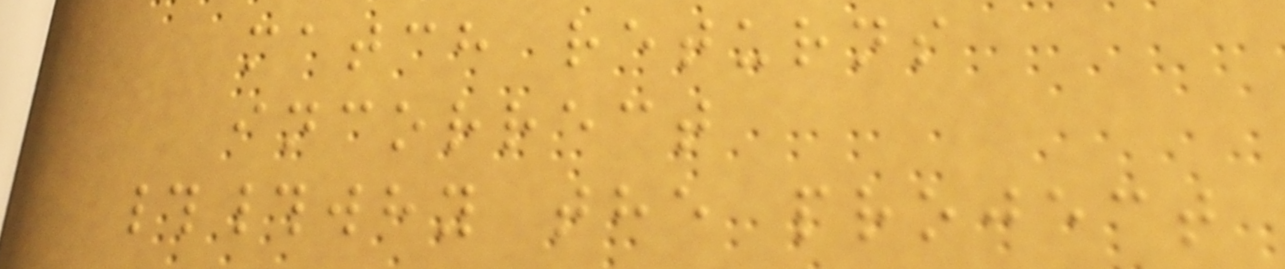match returns
incorrect
##why the project
